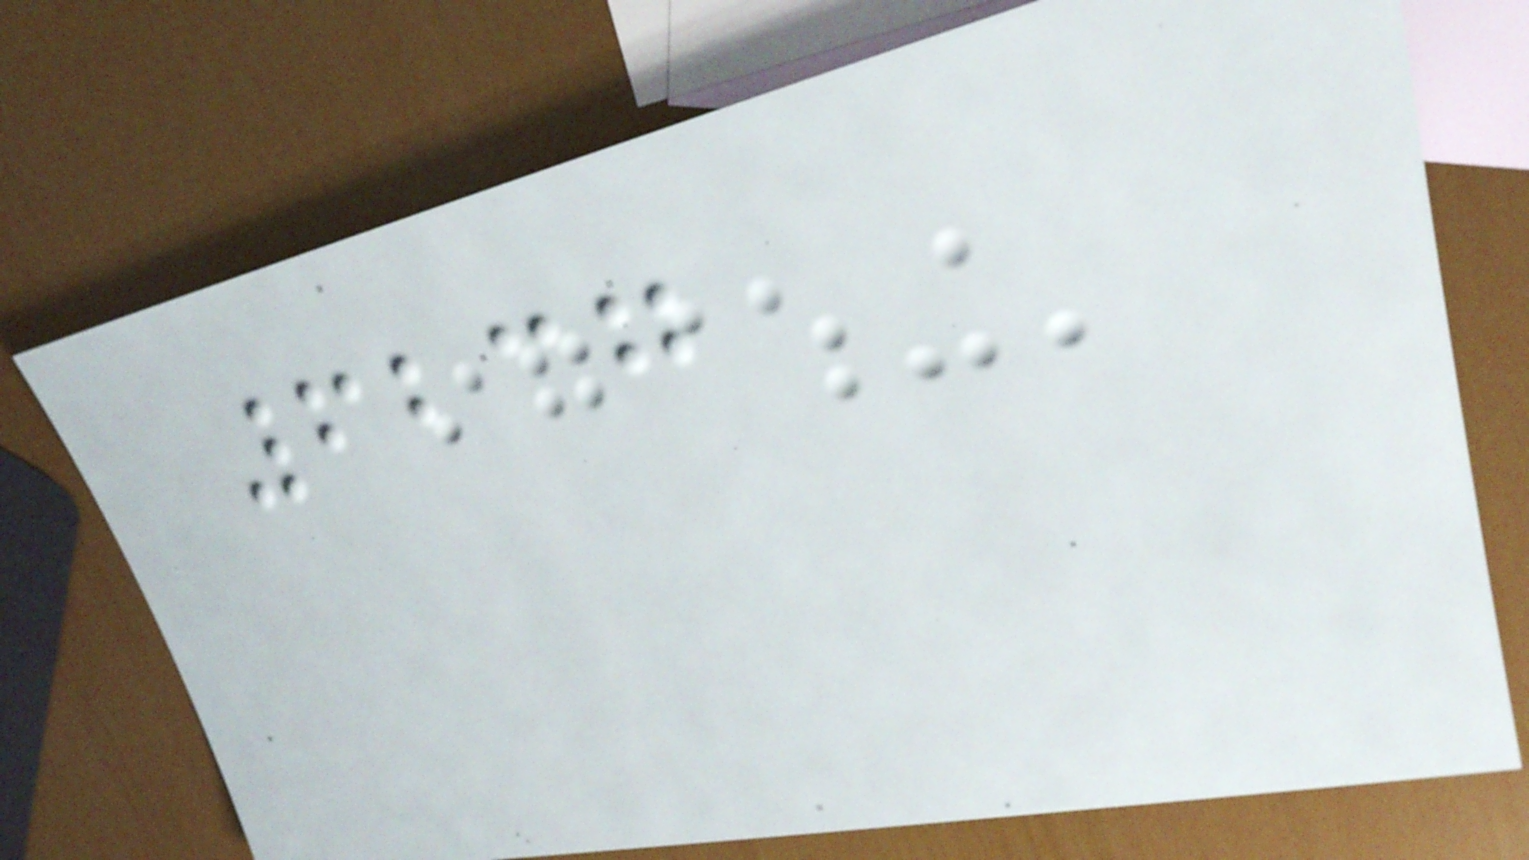6237
